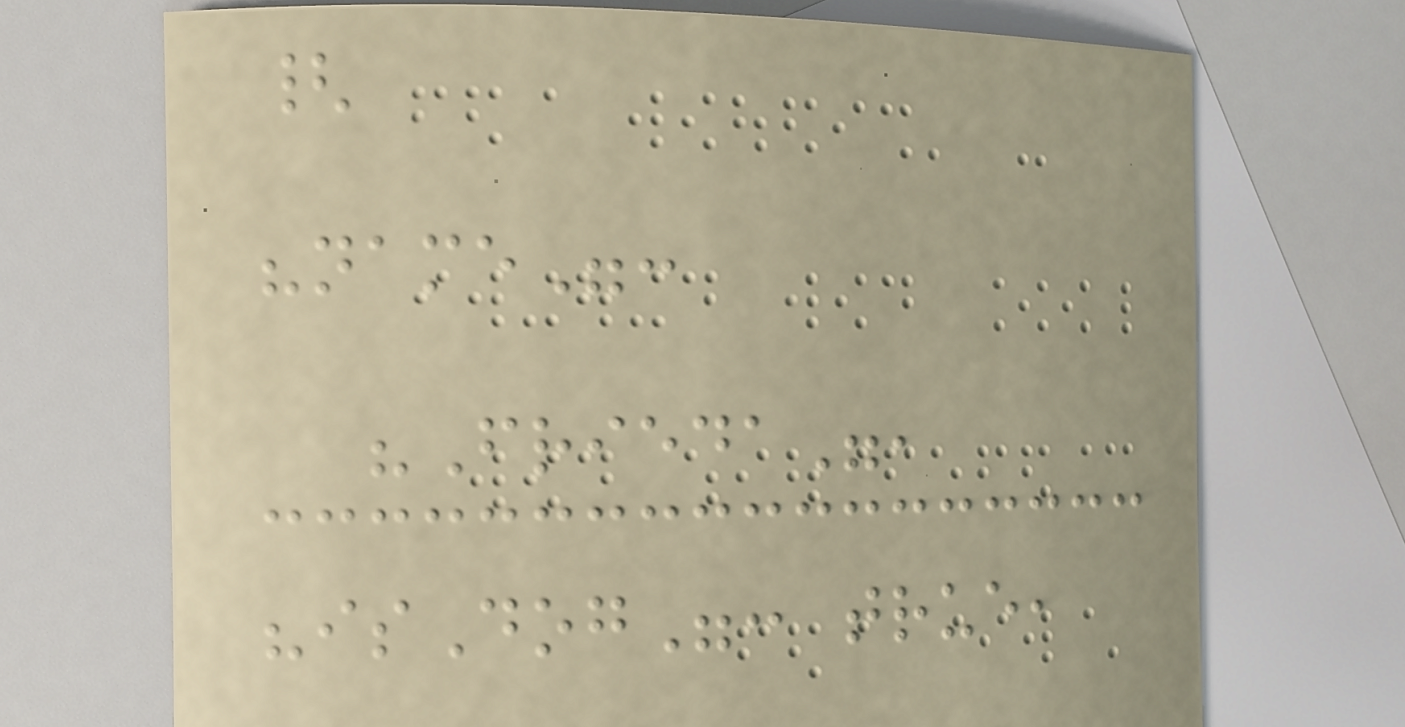{
"name":
"Frieda",
"isDog": true,
